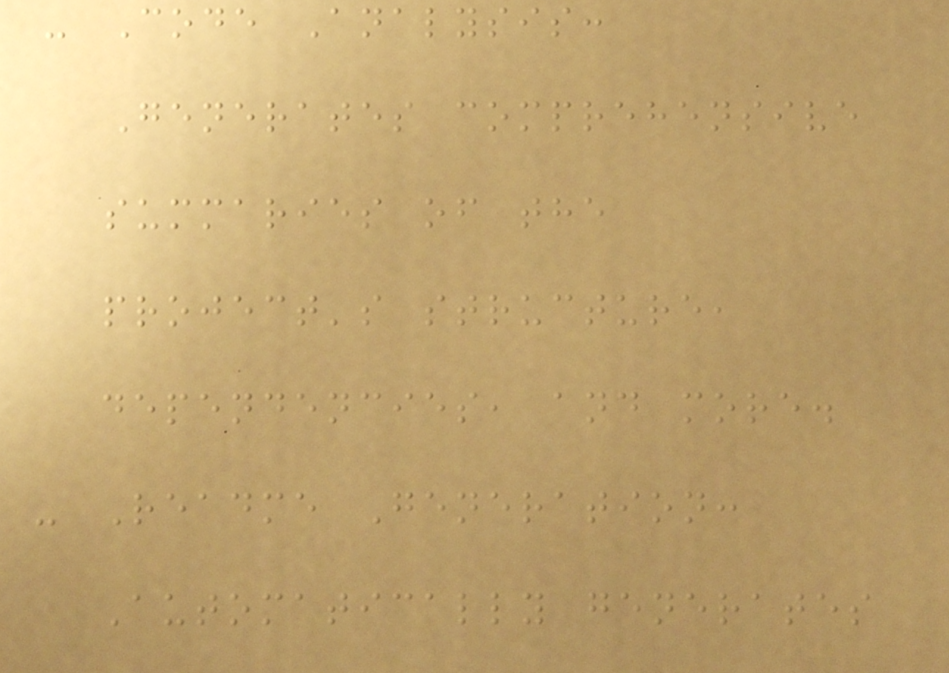- Code Analysis:
Generates comprehensive
summaries of the
project's structure,
dependencies, and more.
- Readme Generation:
Automatically generates
